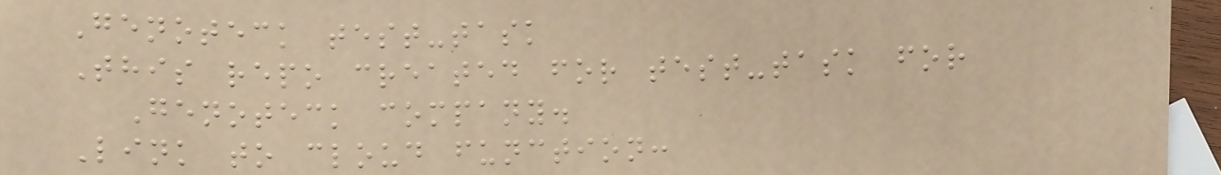Genoteck test-task
This repo created for test-task for
Genoteck company.
Link to cloud function:
